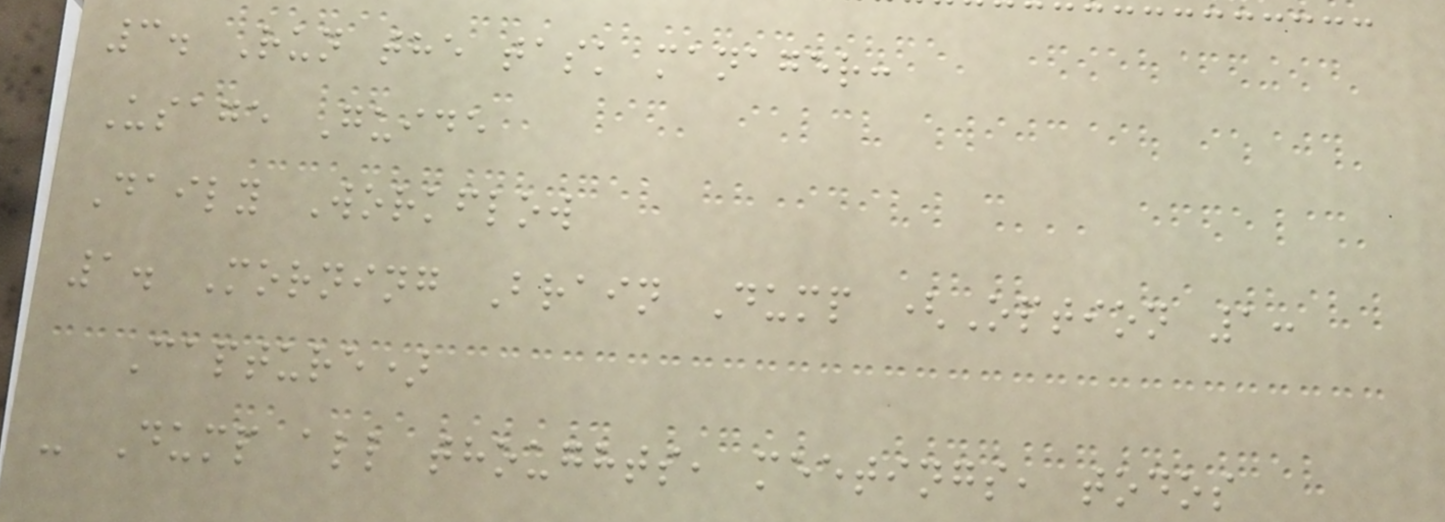3. Run the task manager:
Usage Guide
Daily Workflow
1. Morning Brain Dump (Option 1:
Capture)
- Dump all thoughts, meetings, todos
